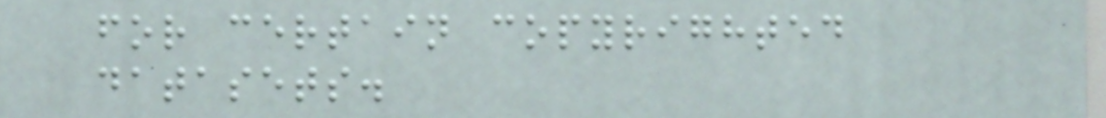for certain copyrighted
datasets.
